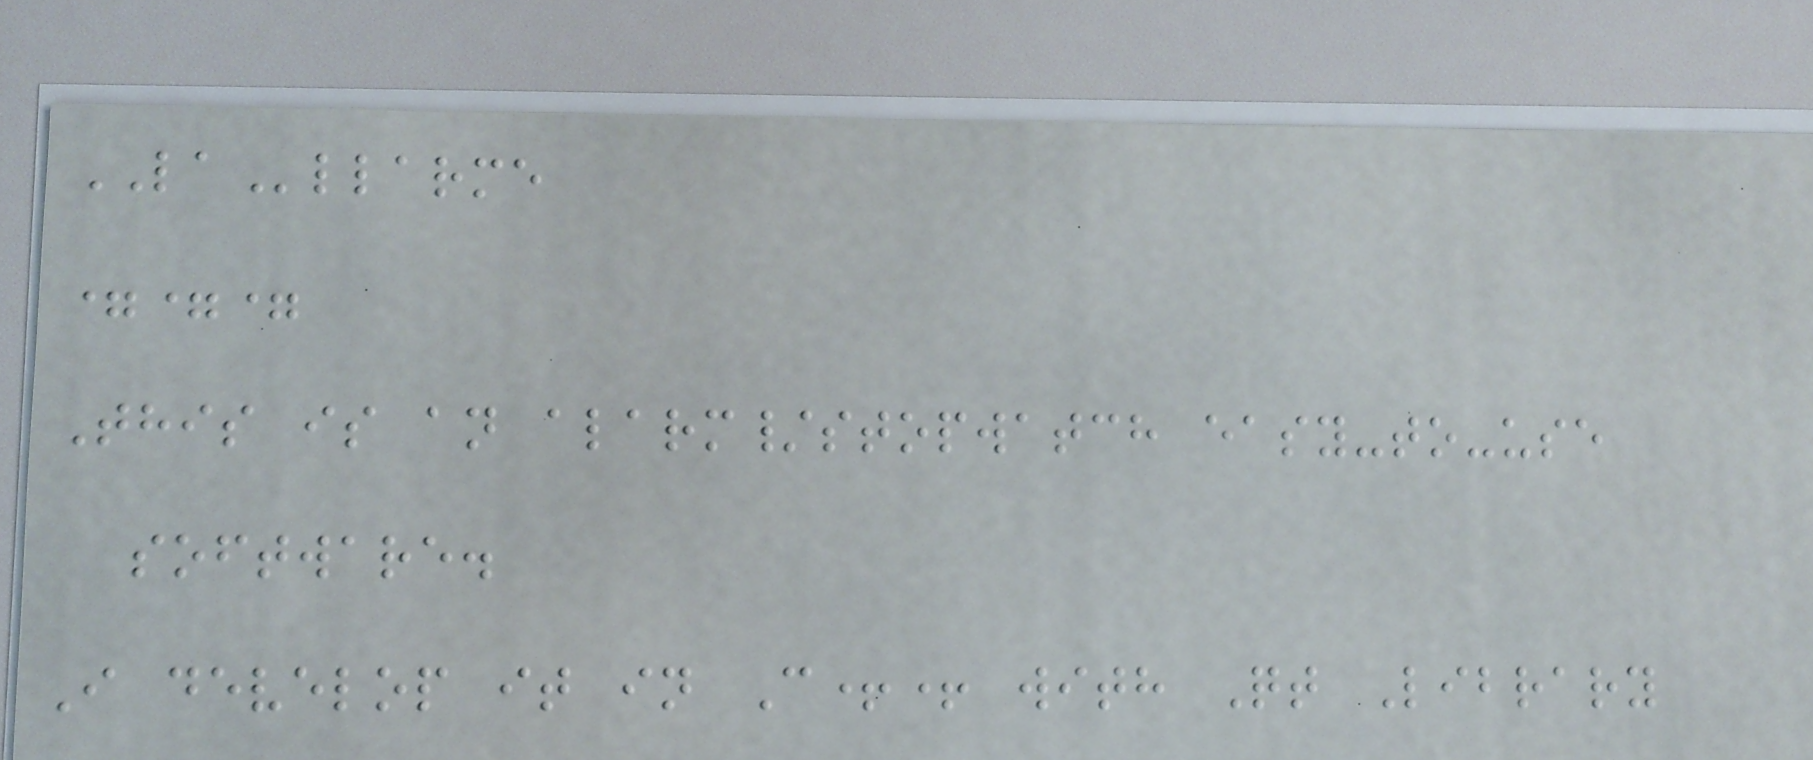LAllarme
===
This is an alarm/stopwatch easy-to-use
software.
I develop it in C++ with Qt Library
